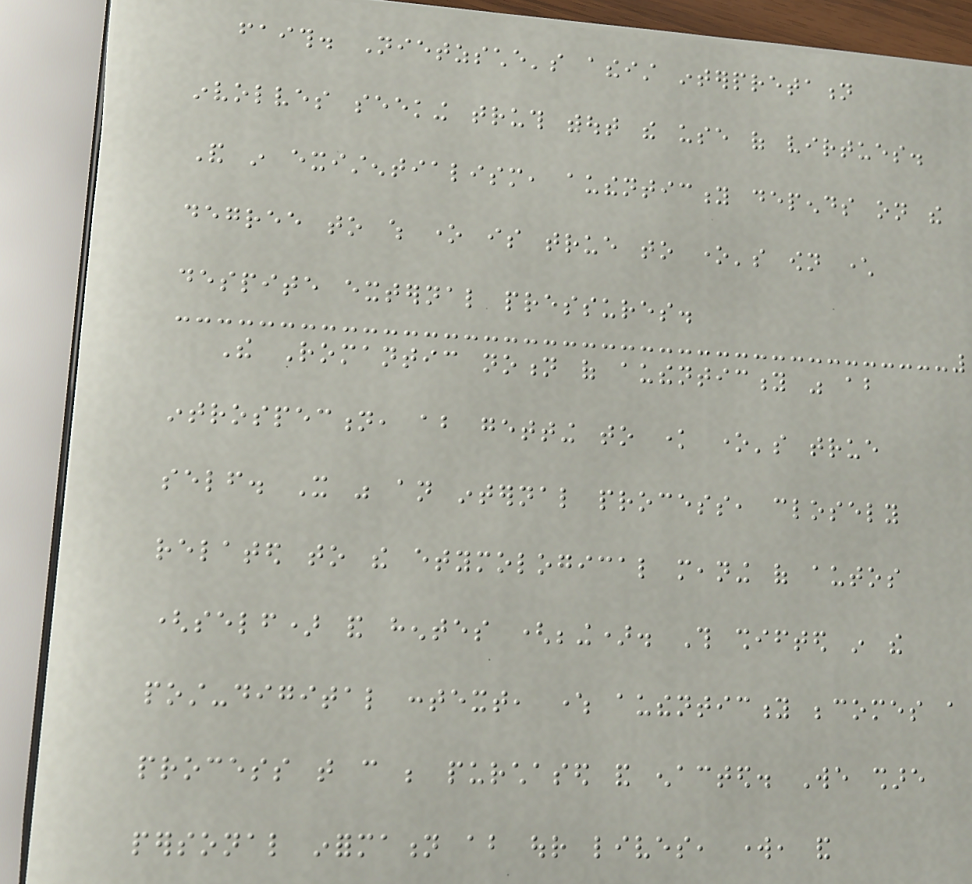faith. Nietzsche's atheist interpretation
involves seeking truth without the use of virtues.
And in existentialism, authenticity depends on the
degree to which one is true to one's own character
despite external pressures.
The Romantic notion of authenticity was about
introspection, about getting to know one's true
self. It was an internal process, closely
related to the etymological meaning of autos
(self) and hentes (being). This shifted in the
post-digital context, where authenticity becomes a
process that can be purchased and enacted. We share
personal information about our lives, work, and
